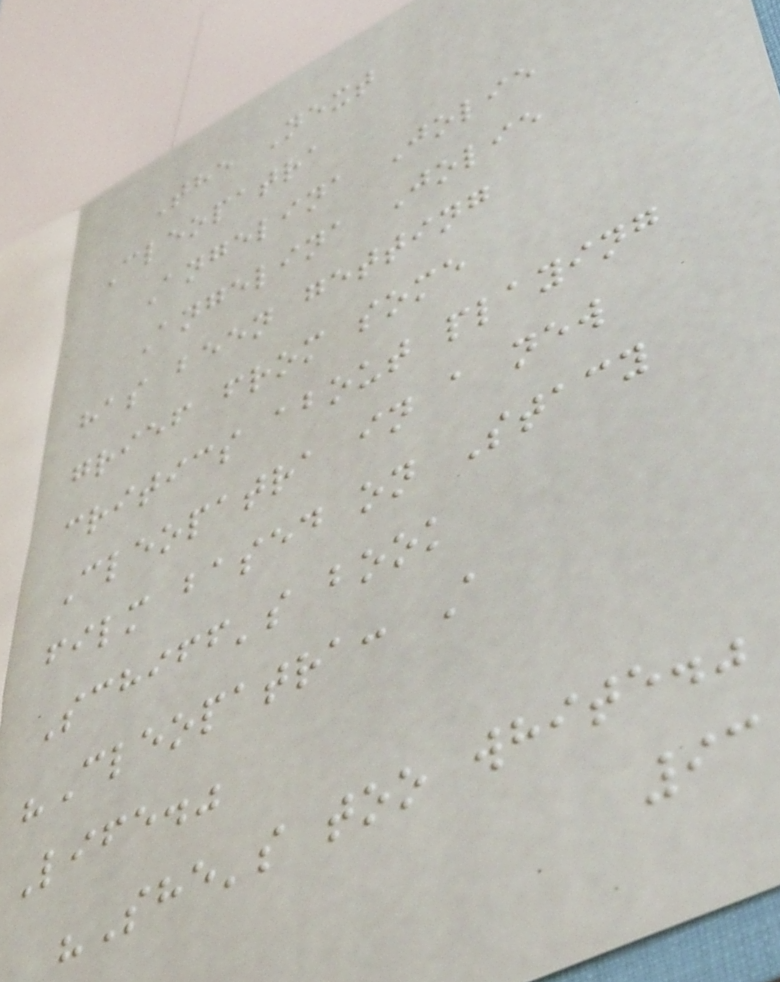The Next
Cleopatra
Angelina Jolie
Angelina Jolie
has been getting
grief from some
critics about playing
Cleopatra in a new
film based on Stacy
Schiff's book
"Cleopatra: A
Life."
"She's too white."
93
